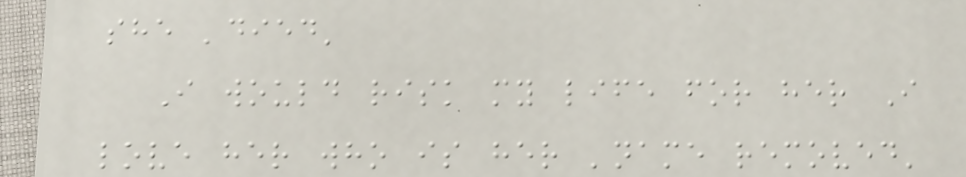she 'died'
I would risk my life for her I
love her who is her 'name removed'
